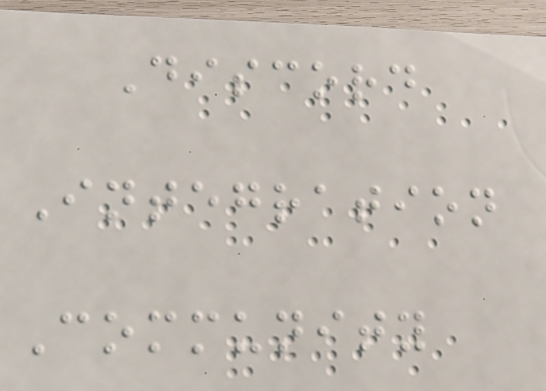Discord
Integration
Community
